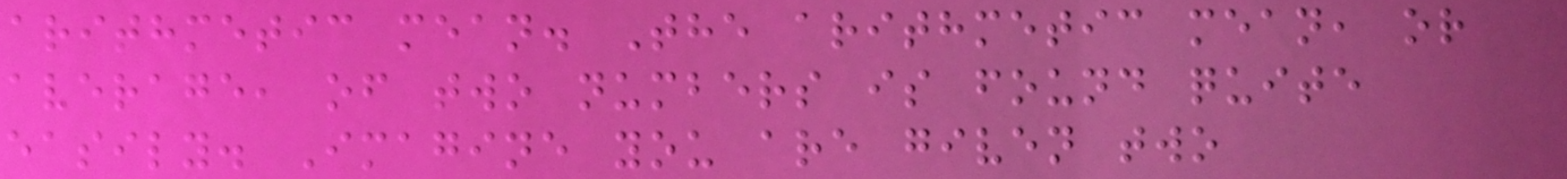arithmetic mean. The arithmetic mean, or
average, of two numbers is found quite
easily. Imagine you are given two
